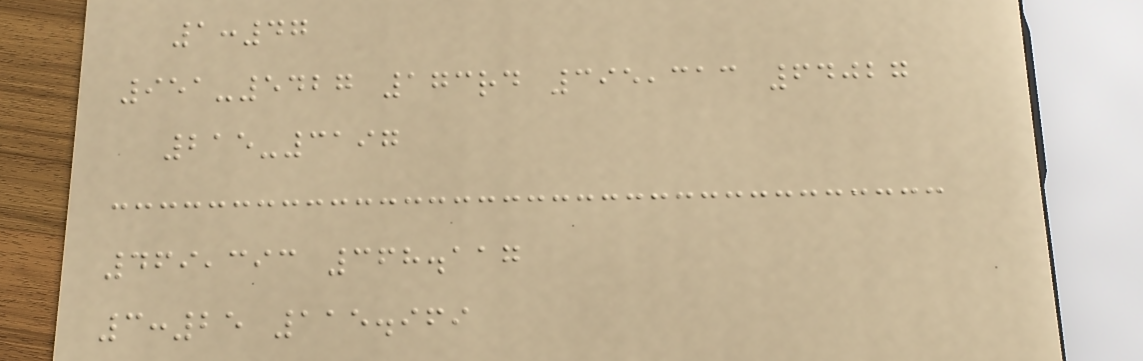1:47
951-5427 173rd 395,313 64027
215-3197
469,393 368.117
3:25 115.969
